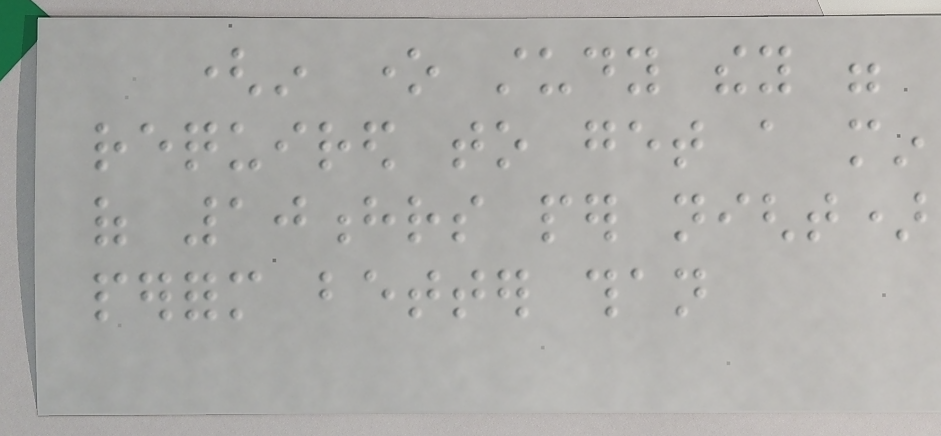(in one study they were
required to get a min
of 10hrs per night)
perform better than
